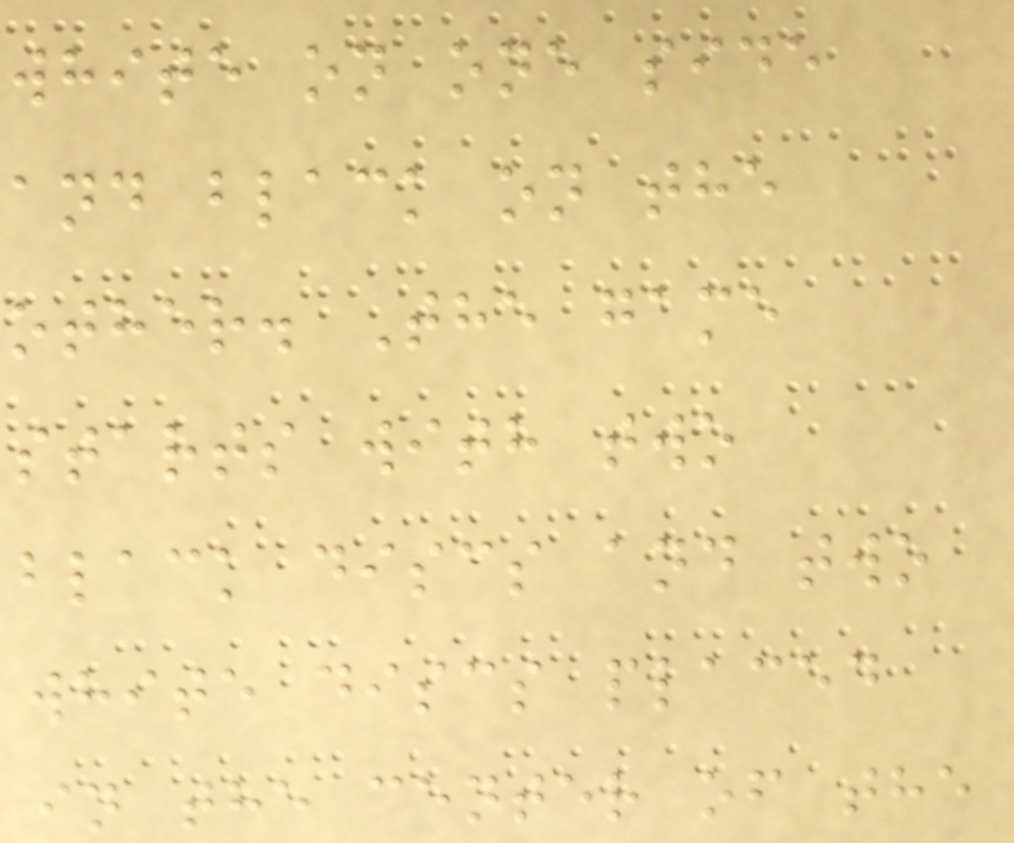white on one side
and black on the
other. The game
starts with two
black discs and two
white discs placed
in the center of the
